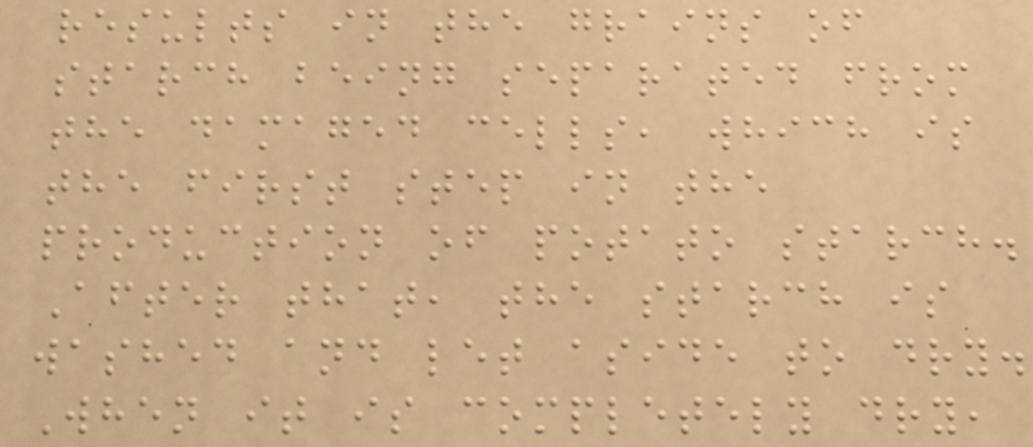results in the grains of
starch being separated from
the damaged cells, which is
the first step in the
production of potato starch.
After that, the starch is
washed and let aside to dry.
When it is completely dry,
